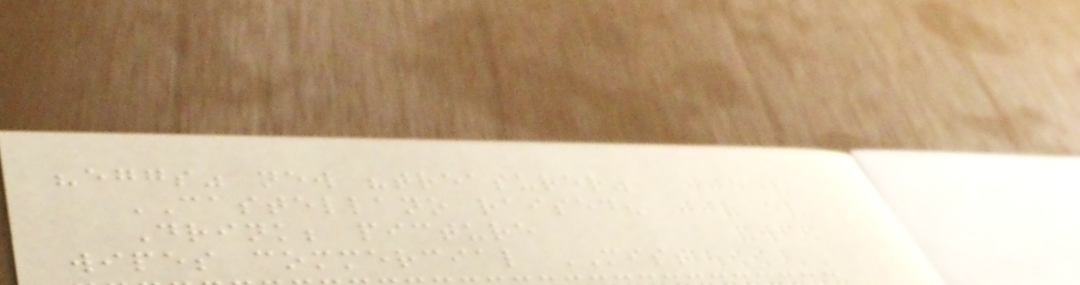"eggs" new "treasurer"
CASTELLANO raised?
Drink; picture
wipes commercial MISS
